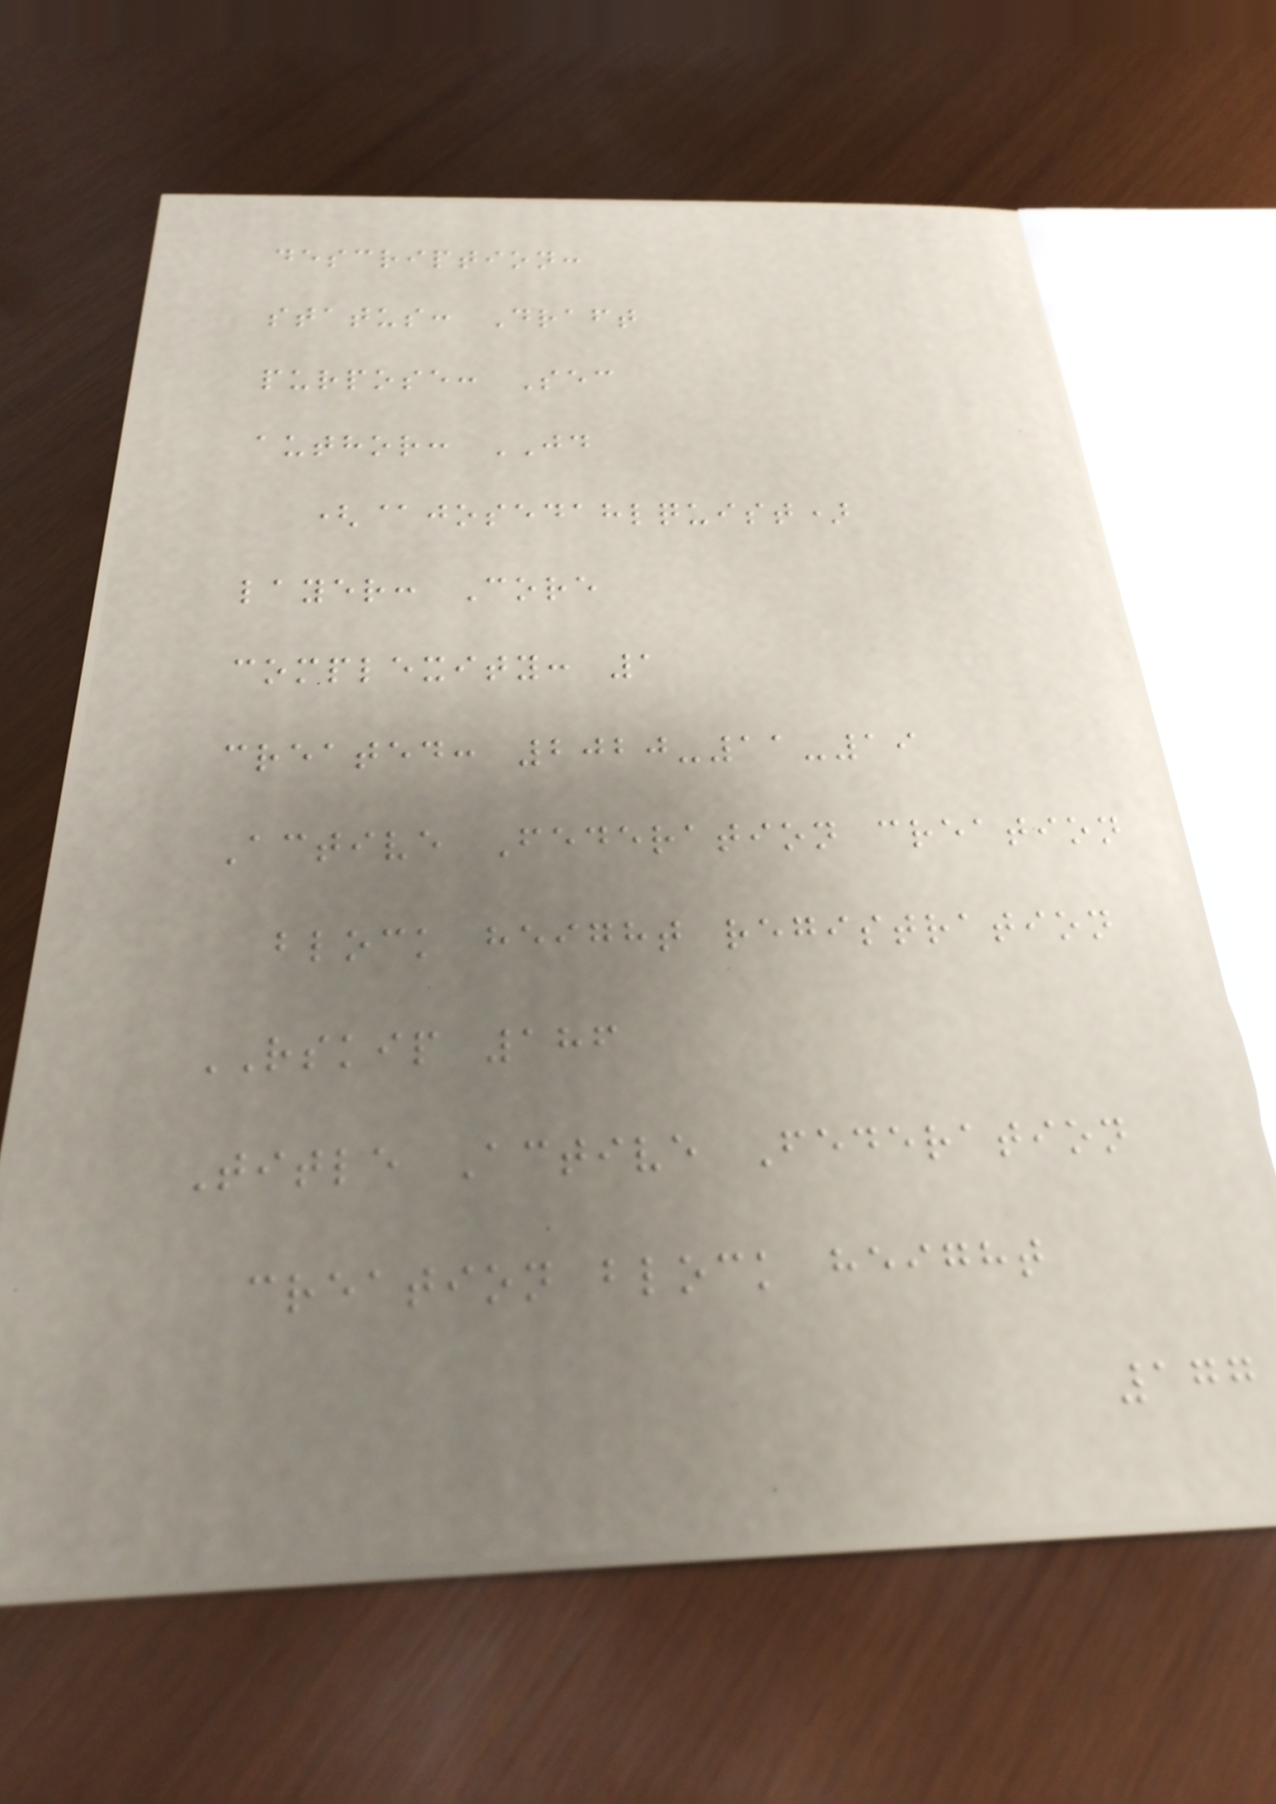description:
status: Draft
purpose: Sec
author: JD
(@josedahlquist)
layer: Core
complexity: 1
created: 2020-11-19
Active Federation creation
block height registration
RSKIP 186
Title Active Federation
creation block height
177
